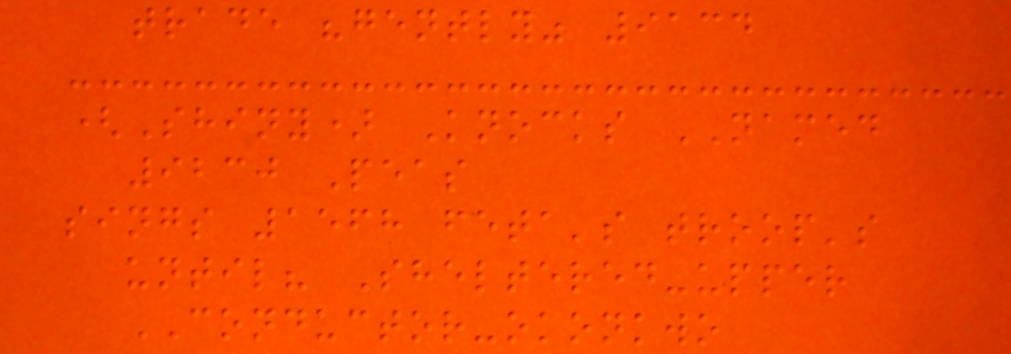trade "gently" 9134
(Shiny) Knocks NAMED
9230 Peas
sings 1568 feta's troop's
until? Sheltered-upper
CONDUCTOR-okonkwo
